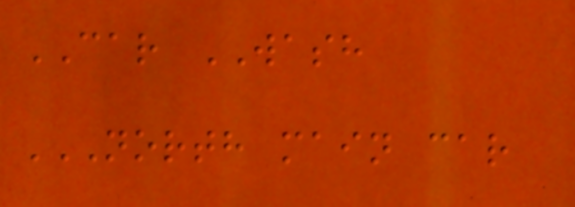CAR WASH
NORTH MAIN CAR
